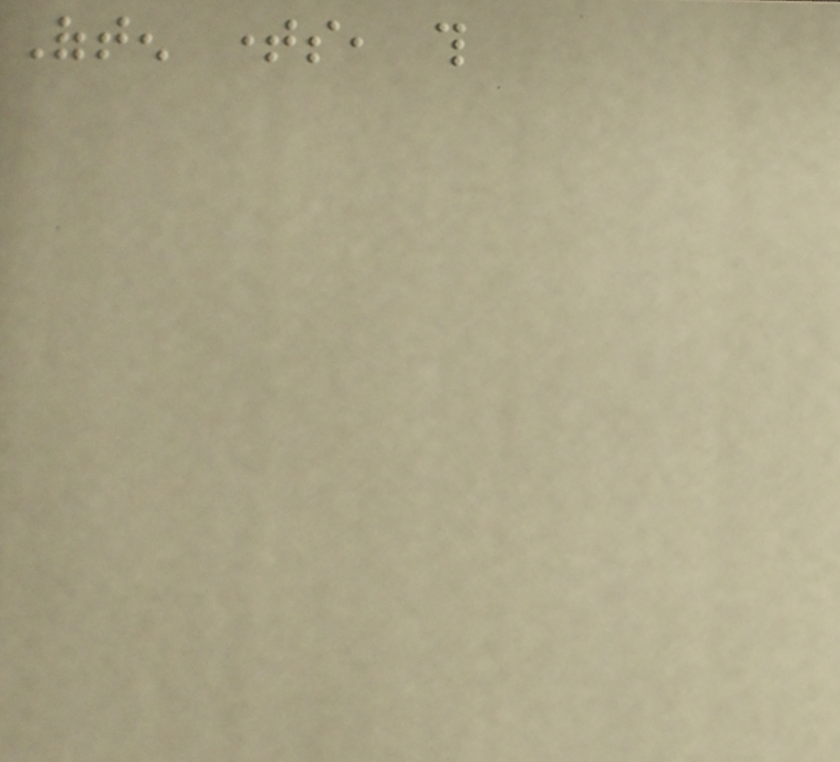Often times, this
